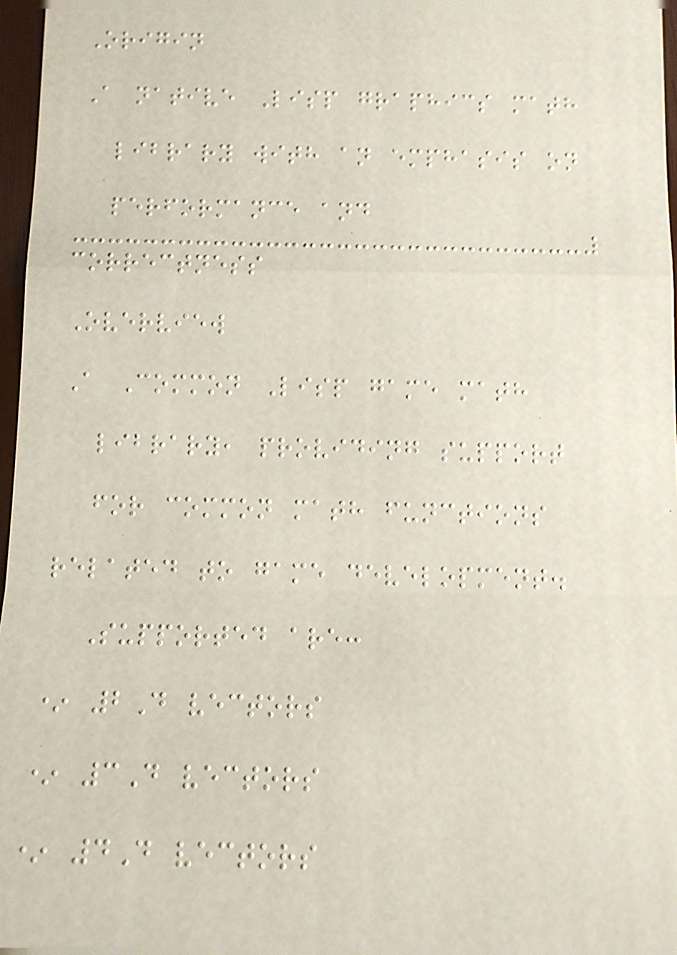Origin
A native Lisp graphics math
library with an emphasis on
performance and
correctness
Overview
A Common Lisp game math
library, providing support
for common math functions
related to game development.
Supported are:
* 2D vectors
* 3D vectors
* 4D vectors
